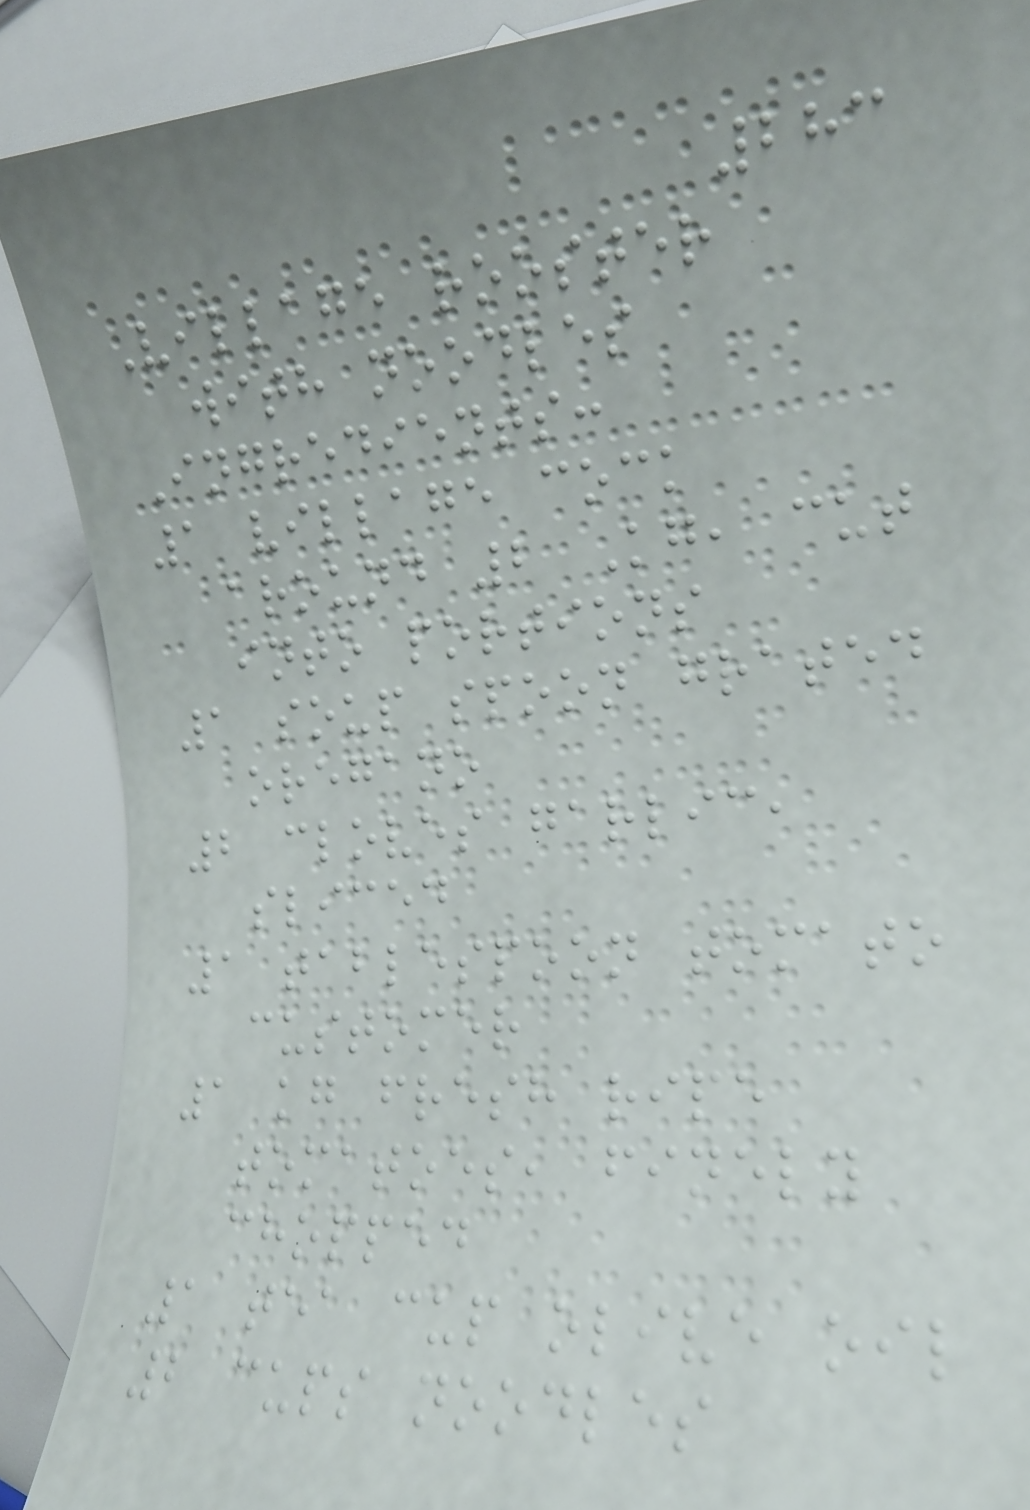283
Village rooster
with noodles
Ingredients:
1 village cock
around 2 Kg, cut
into portions
1 soup spoon grated
oregano
2 cloves garlic,
sliced
1 tablespoon tomato
customer
1 kg fresh ripe
tomatoes, finely
chopped
1 tea cup olive oil
2 cups noodles
